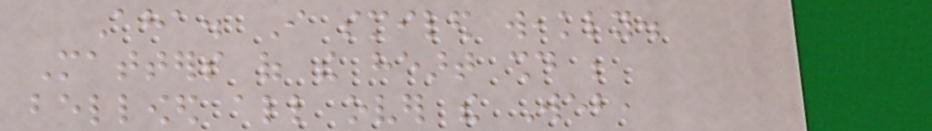Aha. I smiled weakly.
Matters of the heart should be
bellowed all over the Web,
